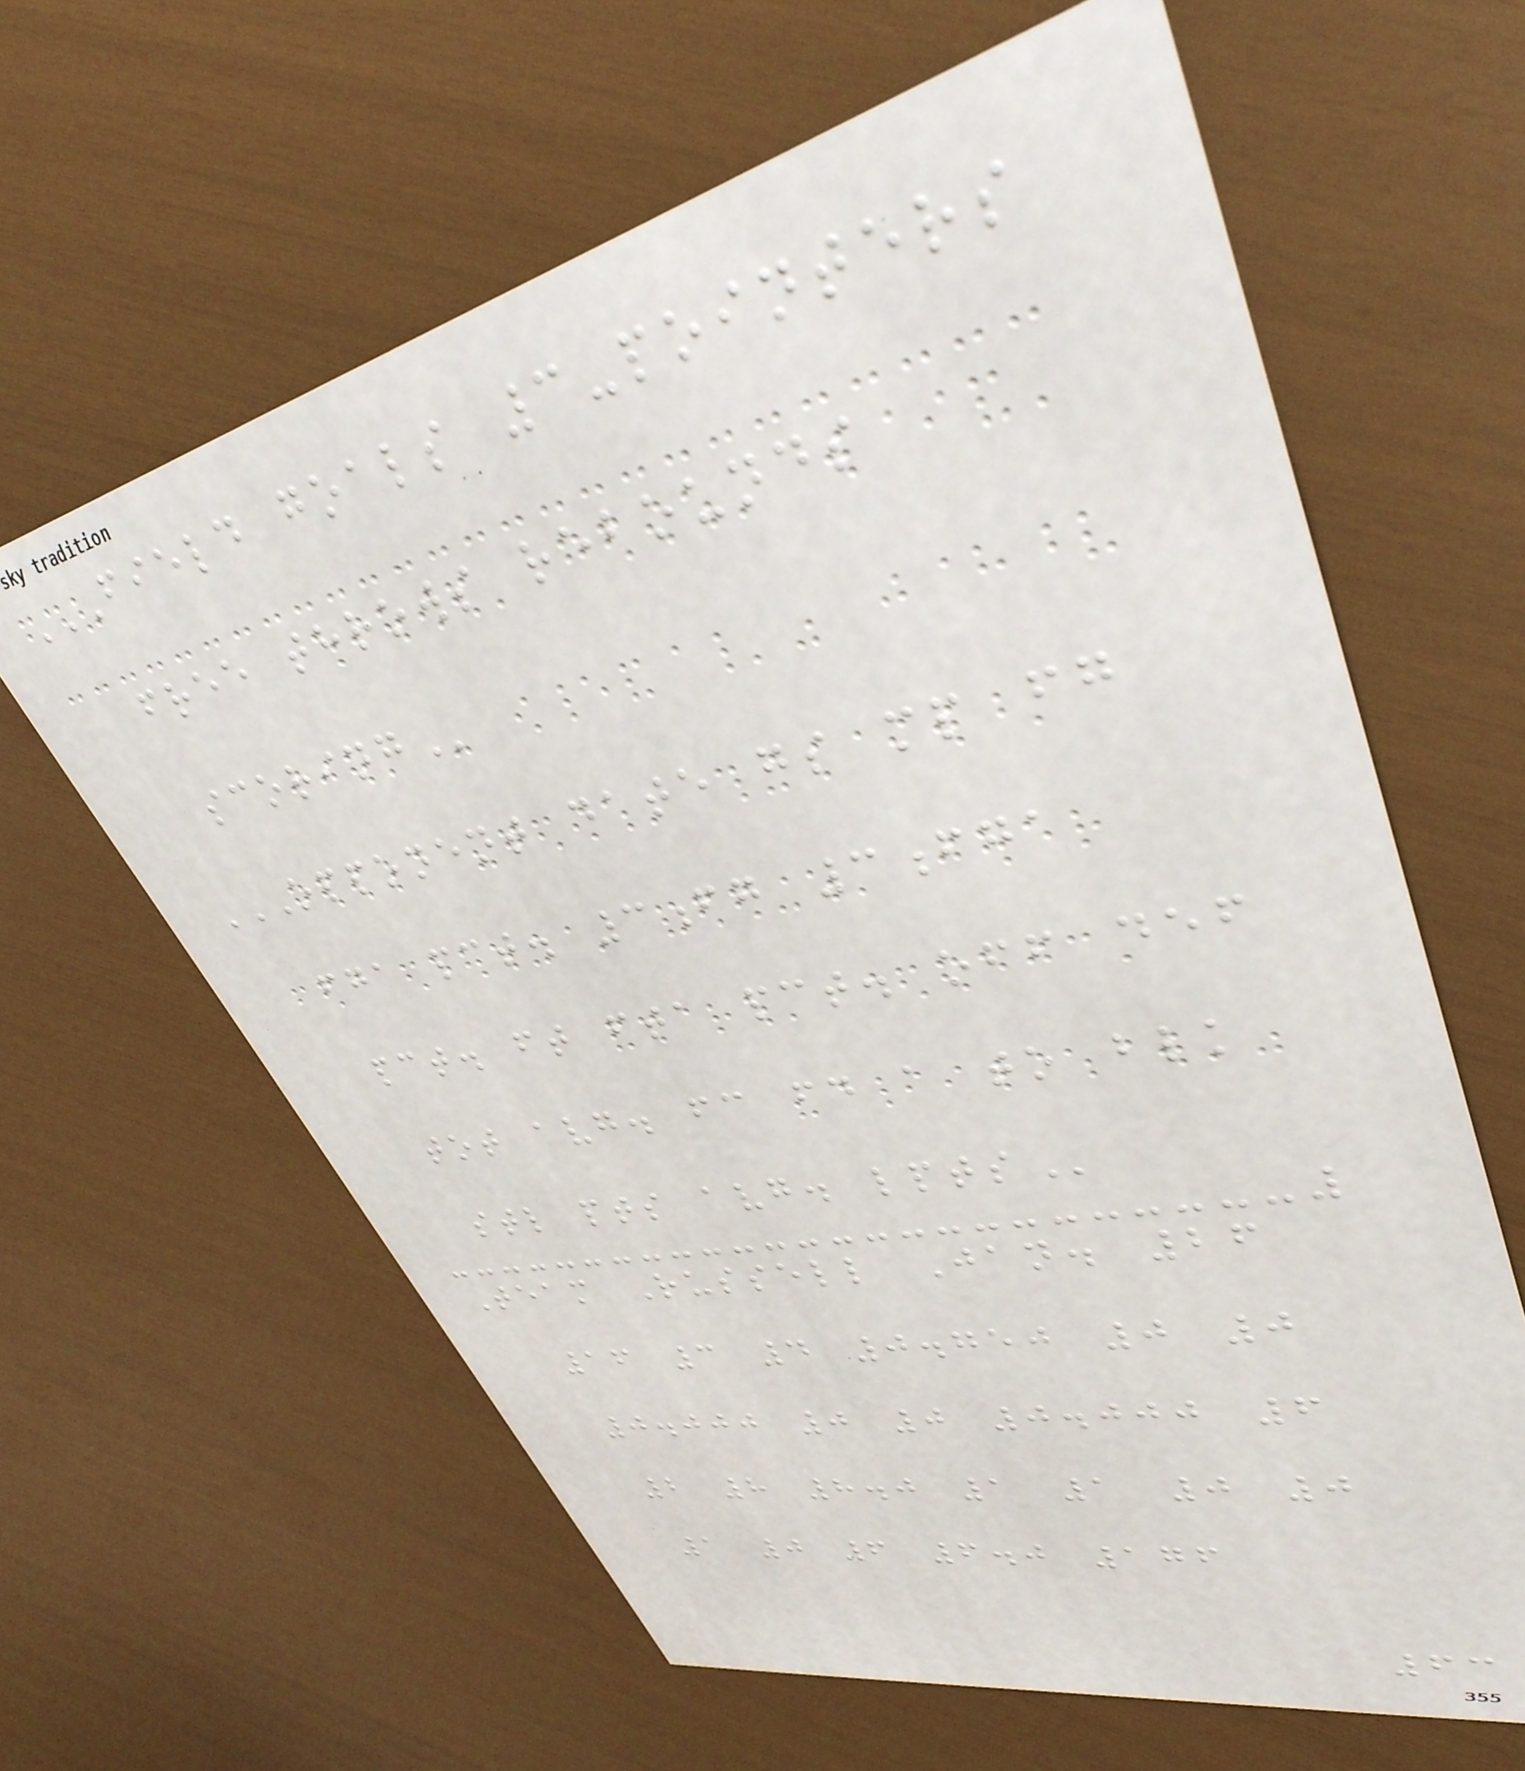FIELD GOALS 3-POINTERS
FREE THROWS REBOUNDS
SCORING
OPPONENT DATE GS MP FG
FGA PCT. 3FG 3FGA
PCT. FT FTA PCT. OFF DEF
TOT AVG. FC FD A TO BLK
STL PTS AVG. LPTS
Team Russell Jan. 26
16 3 4 0.750 0 0
0.000 0 0 0.000 6
2 8 8.0 1 1 0 0
1 0 6 6.0 176
63
